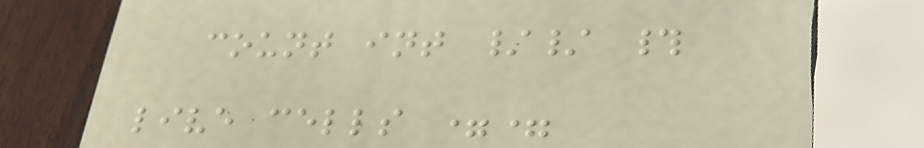count int // #
live cells ==
